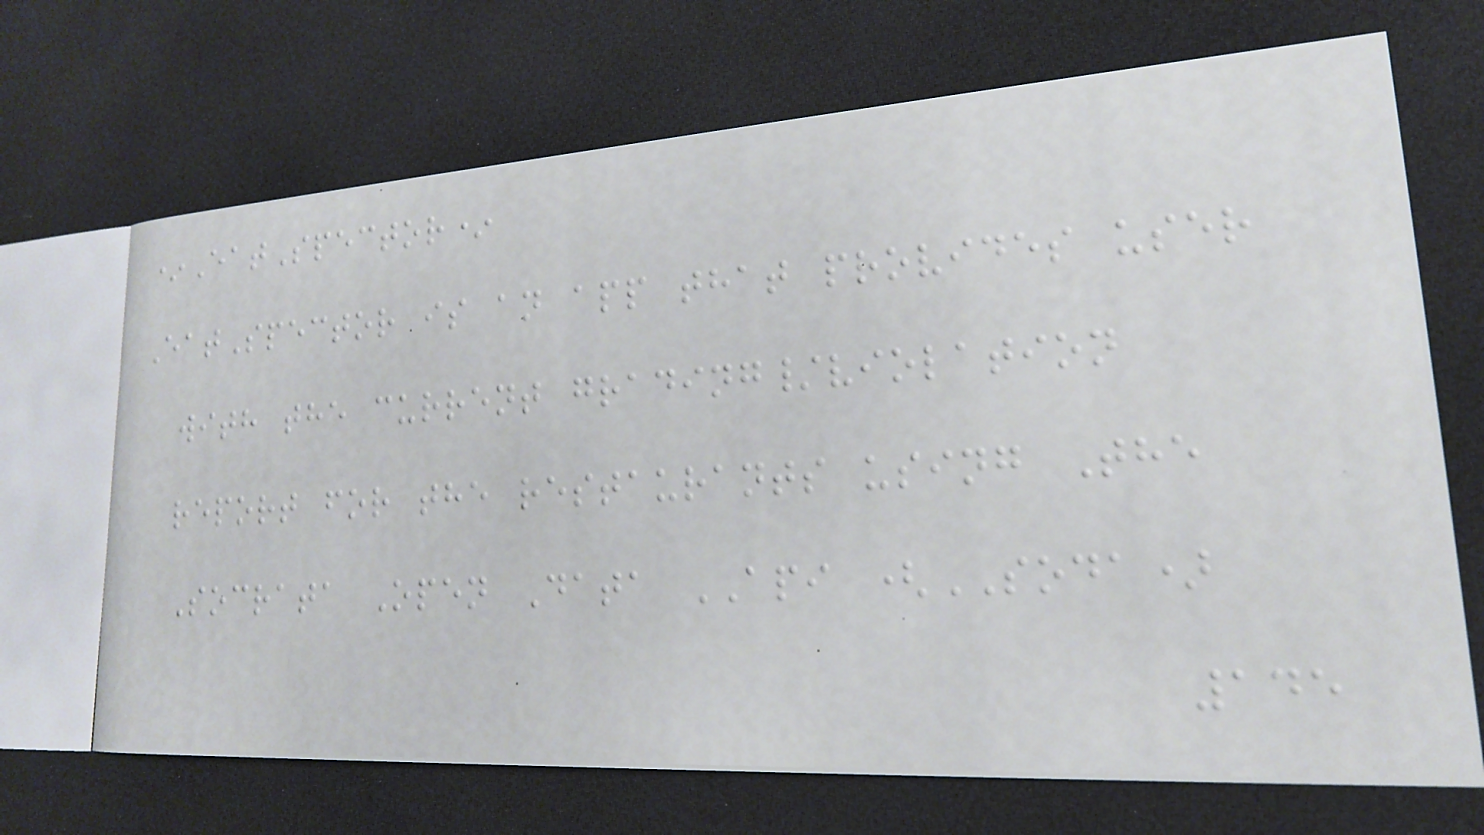*EatSpector*
EatSpector is an app that provides user
with the current grading/violation
report for the restaurants using The
Socrata Open Data API (SODA)
145
